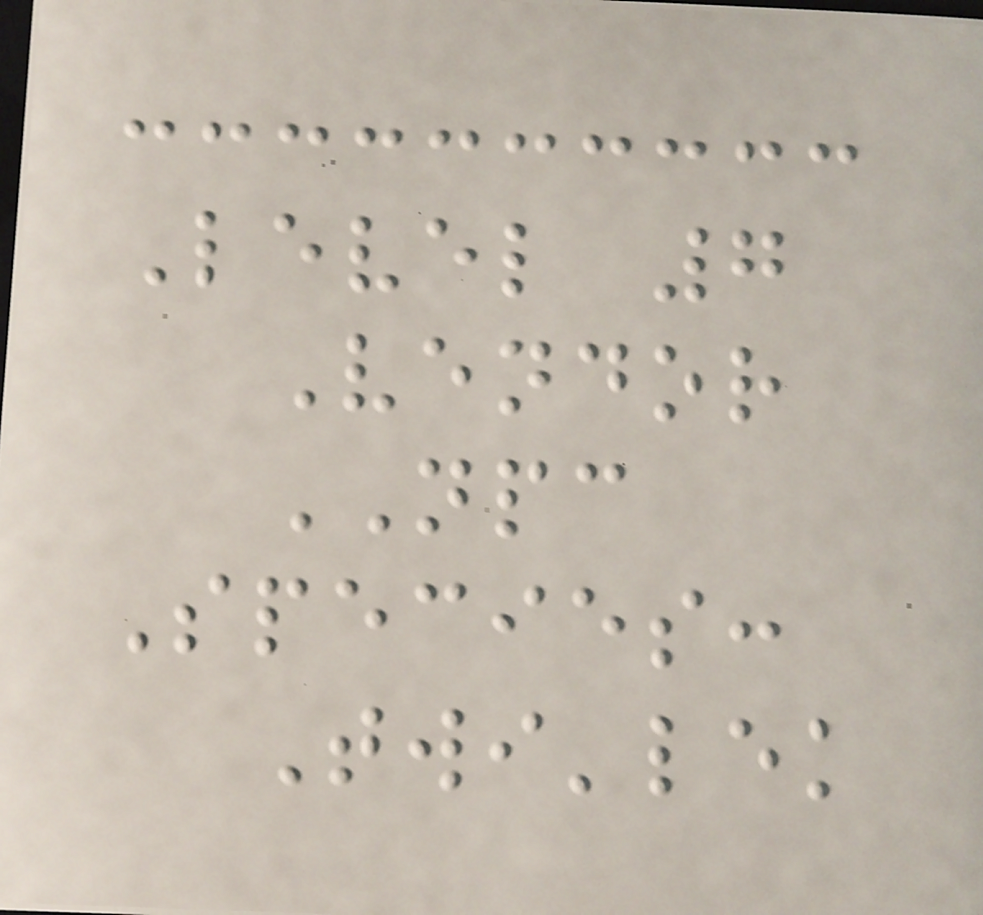Level 7
Vendor
NPC
Species:
Twi'lek
